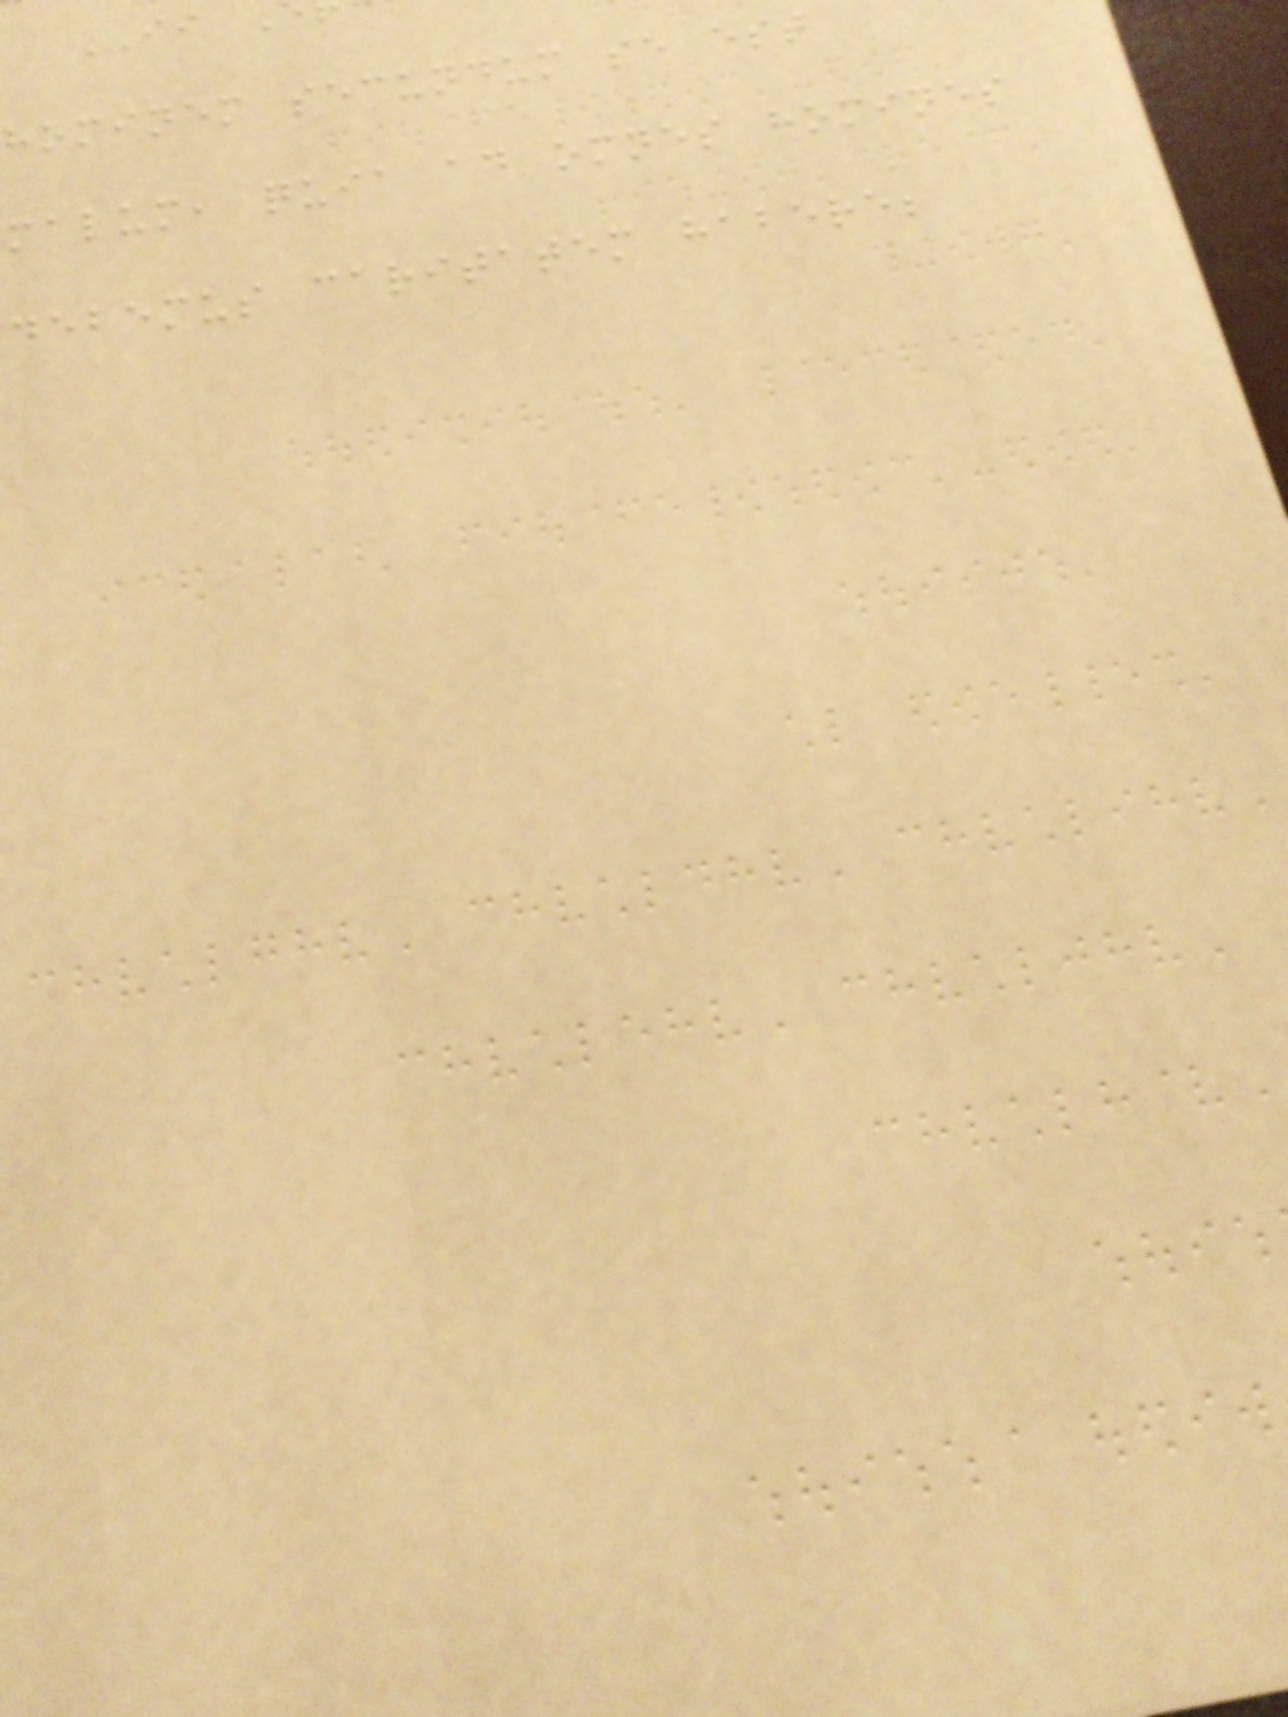hominem secundum se est
malum, quia ad omnes homines
debemus caritatem habere;
